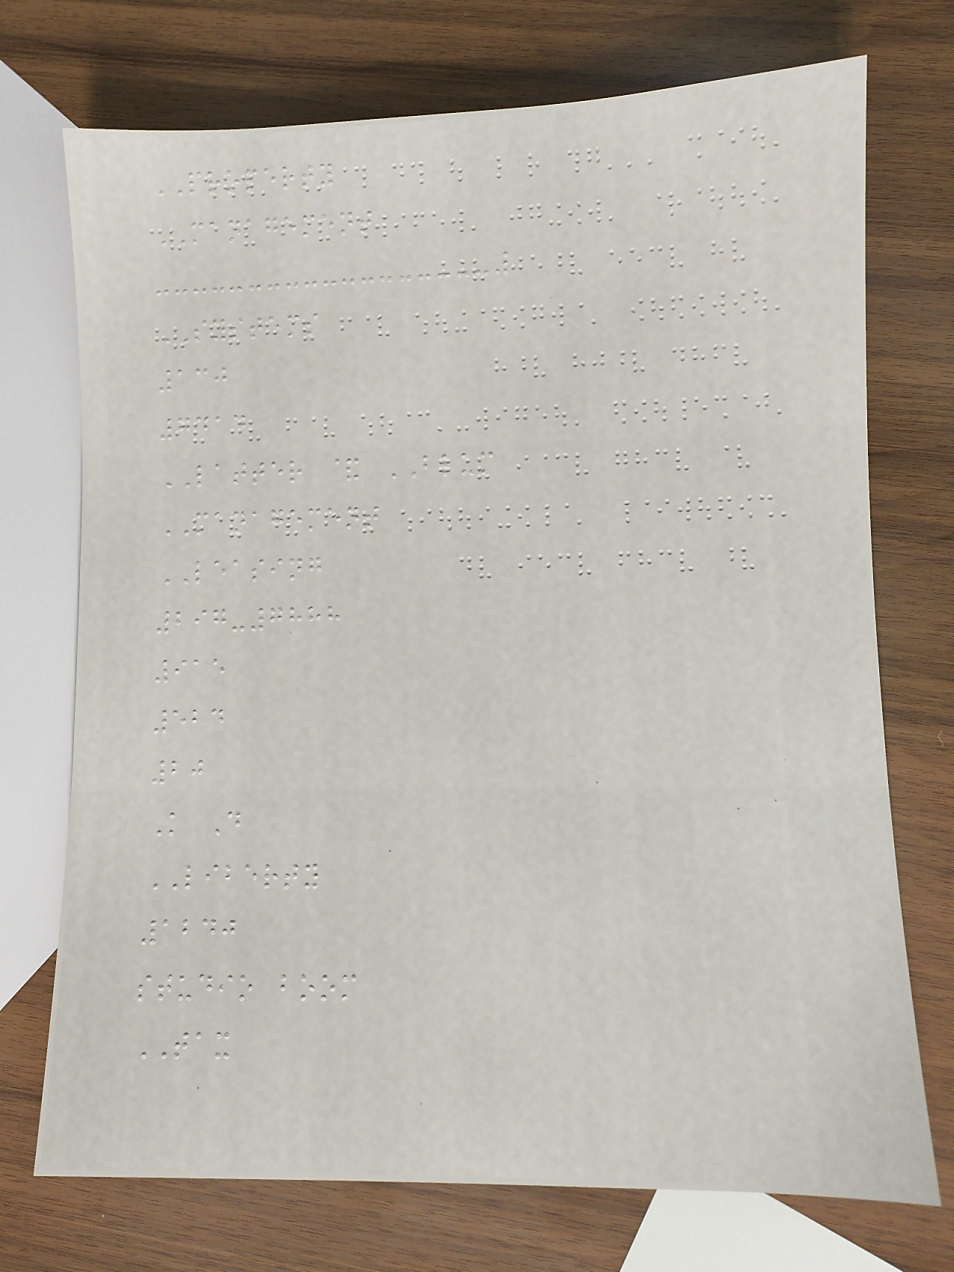PROPERTY
MANAGEMENT
SYSTEMS
130
7414
LATTER & BLUM
MANAGEMENT
LEASING
297-7888
915
524
20
K D
LIBERTY
1240
studio boom
TAX
